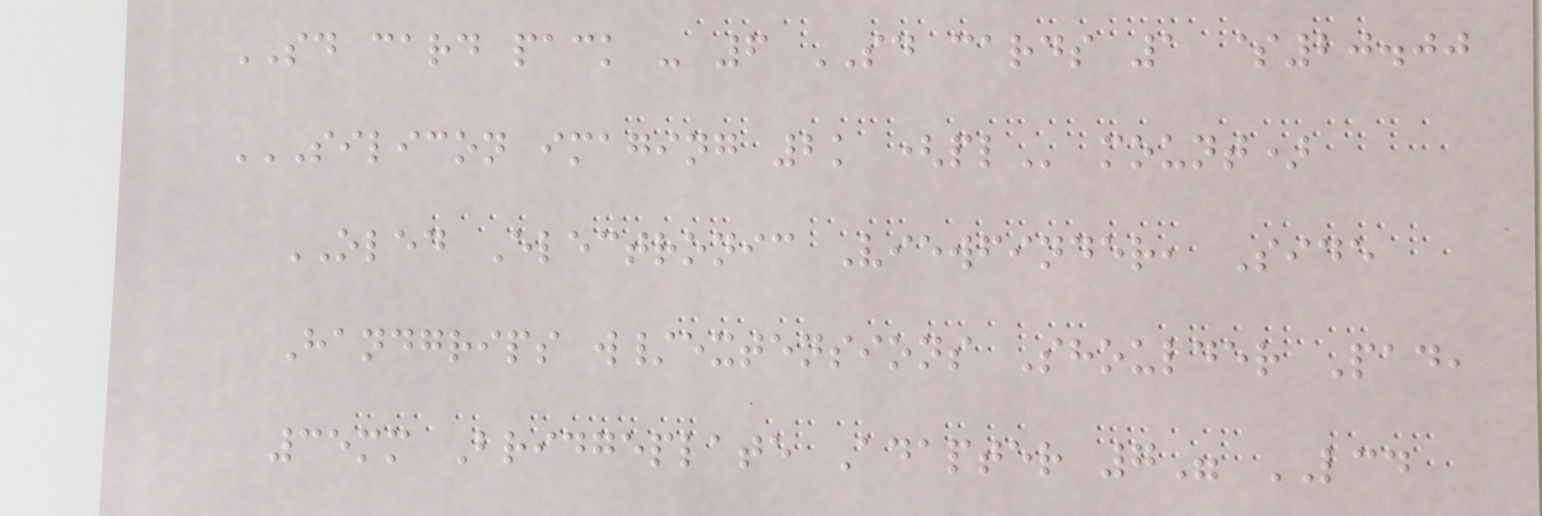SD card pack - 6 SD cards 1 $20.00
SILICON IMAGING 2K (PL mount)
OLED Electronic Viewfinder, Side
Handgrips w/extensions Shoulder Pad,
35mm Bridgeplate Adapter 7" LCD
